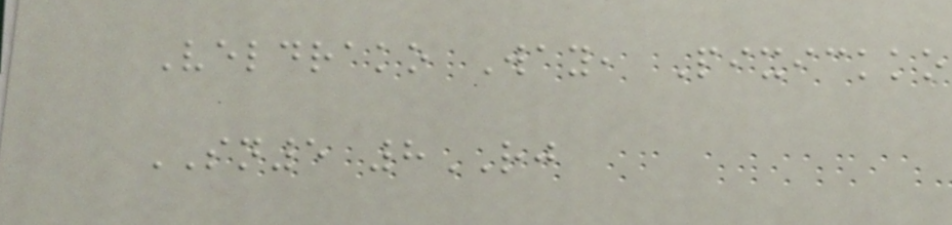Veldrako Way, Pixickko
SN5 8RJ
